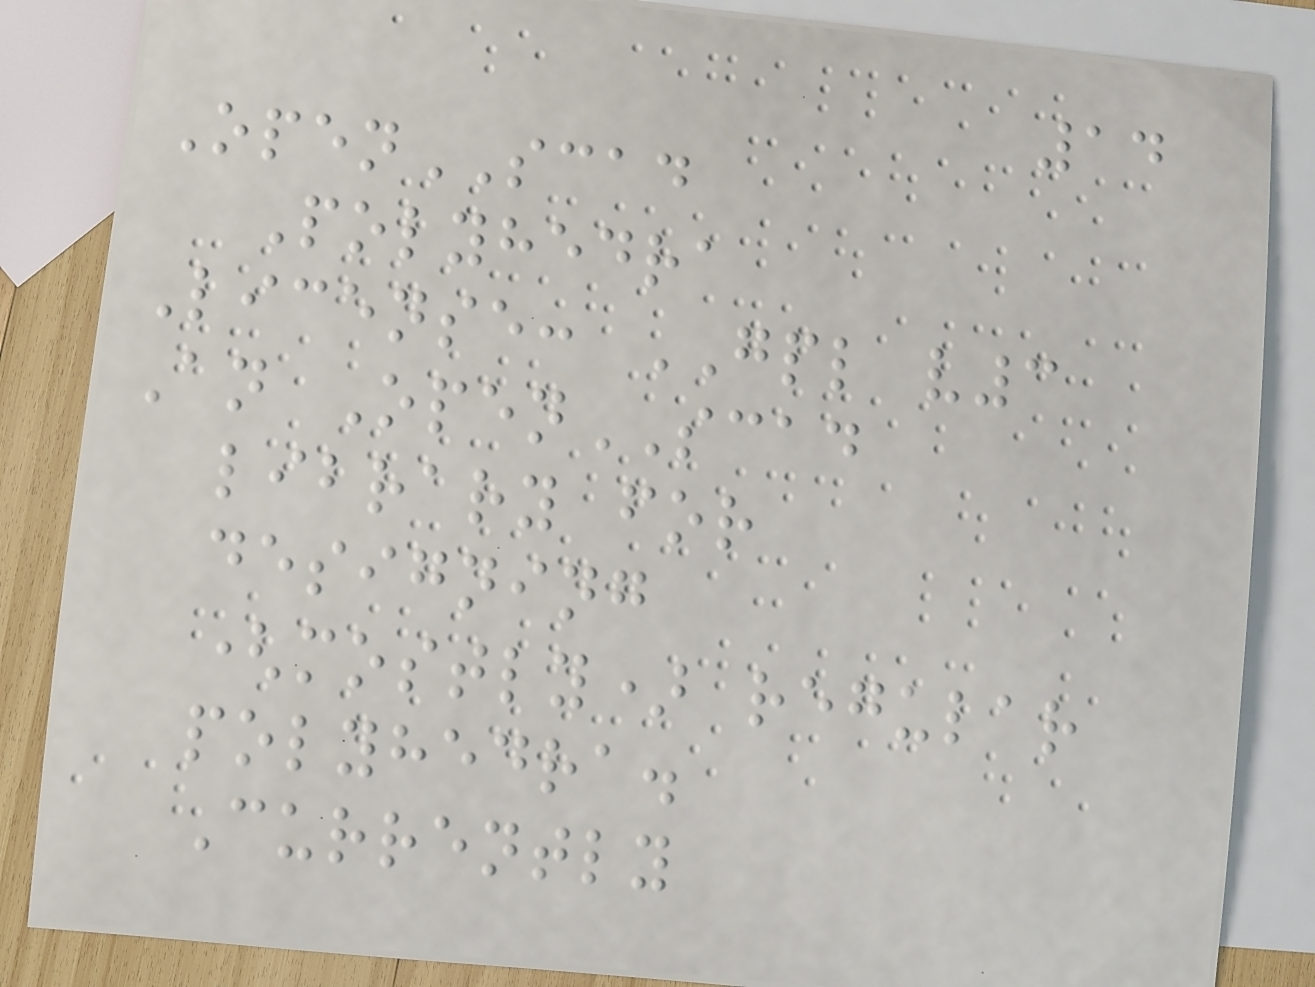14
OpenSCAD
Polyhedra
License: GPL v3
An OpenSCAD
library for
designing
(mostly) regular
polyhedra.
Currently
